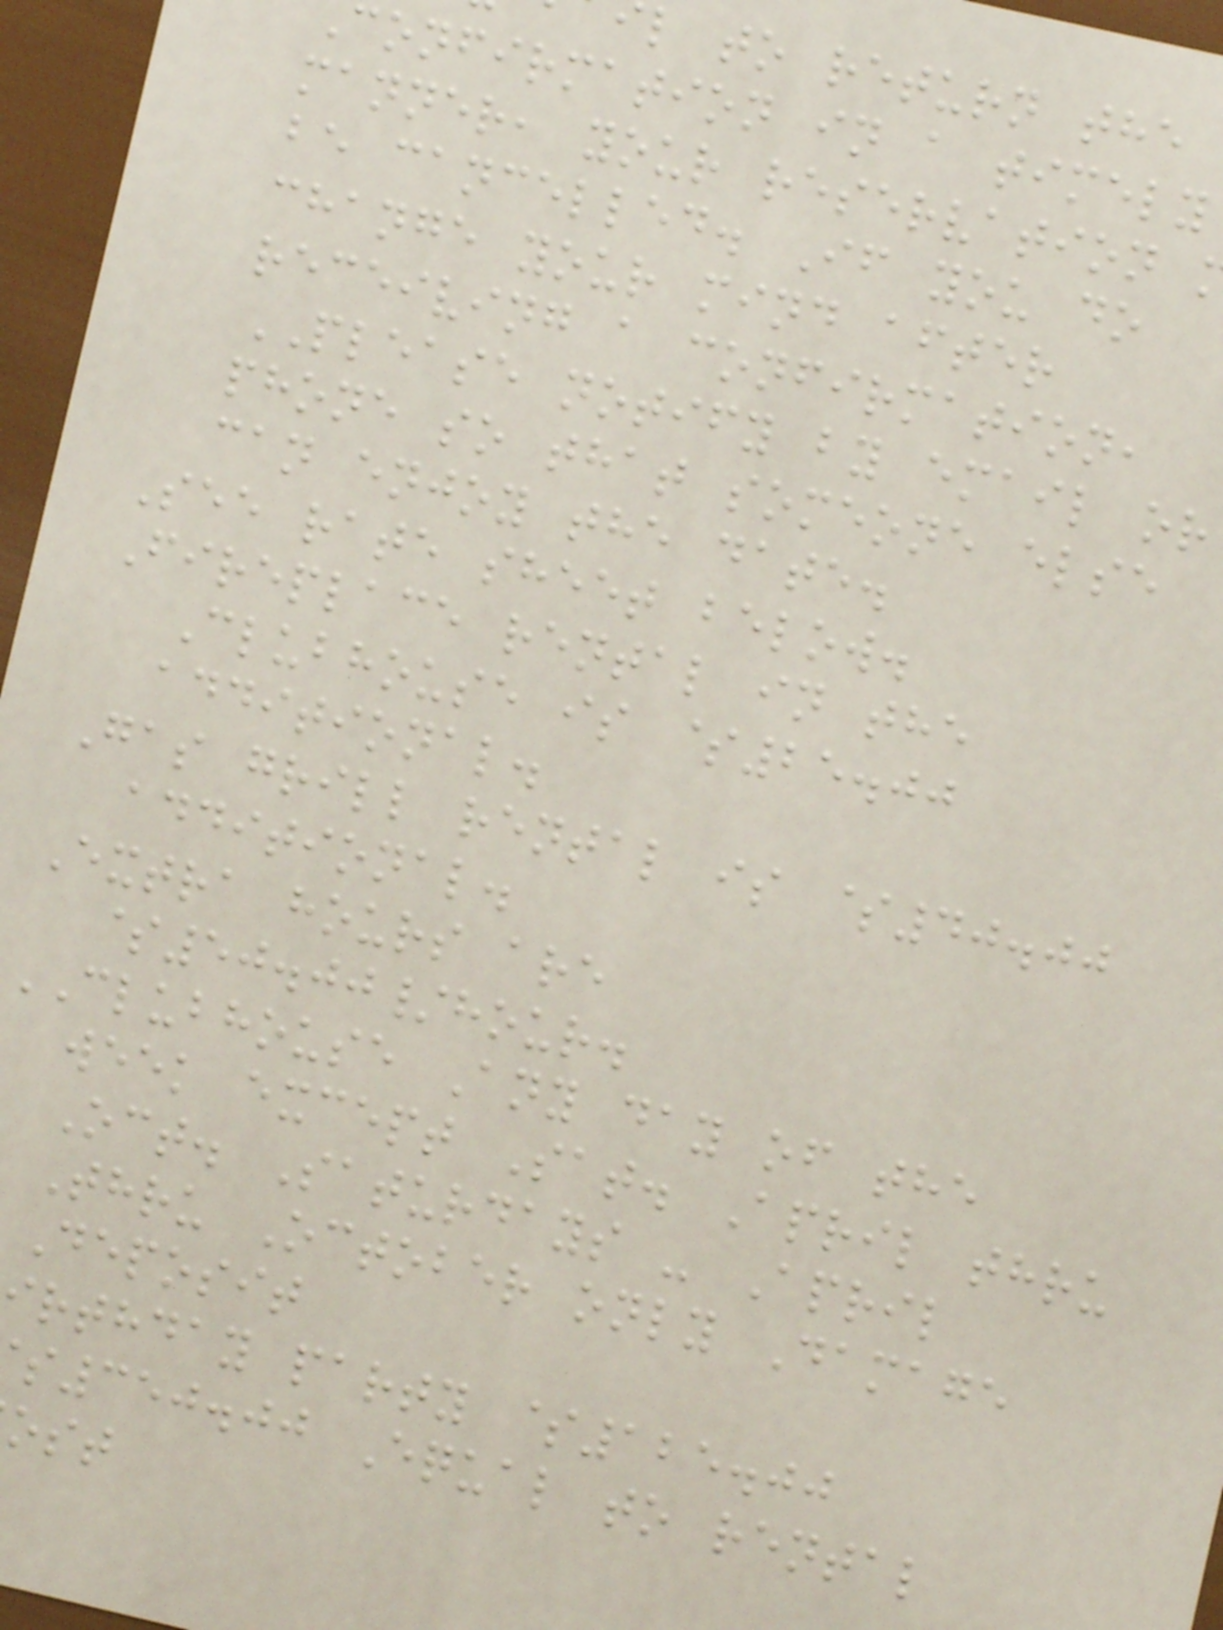l to return the
confirmation in a timely
manner, your reservation
be cancelled. If you do
change your mind after
receiving a confirmation,
PLEASE notify by email or
phone so that someone else
can enjoy the date.
See rate sheet below.
Fireplace rental in the
Clubhouse is $25.00
additional.
Gas grill rental is $40.00
additional.
Extra hours are
$50.00/hour.
CLUBHOUSE Any day of the
week except Sat. April thru
Oct. Saturdays - April
Thru October only Damage
Deposit
irthday party $125.00
350.00 Equal to rental
